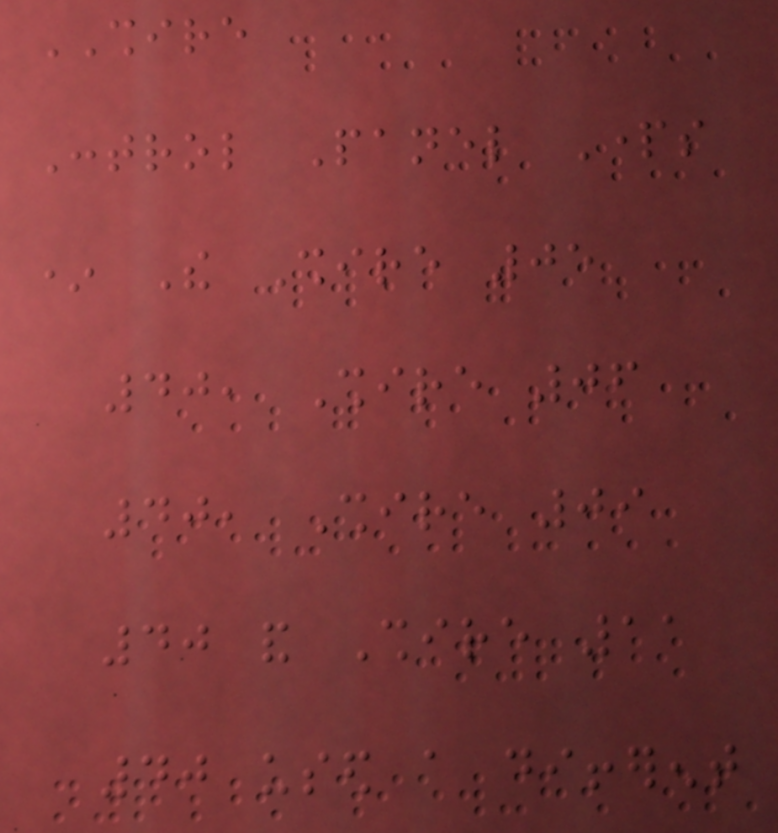SHIRE
Control Panel Parts
* The Shire 05
40, Shire 06
40, Shire 09
40 and Shire 11
40 used a different
